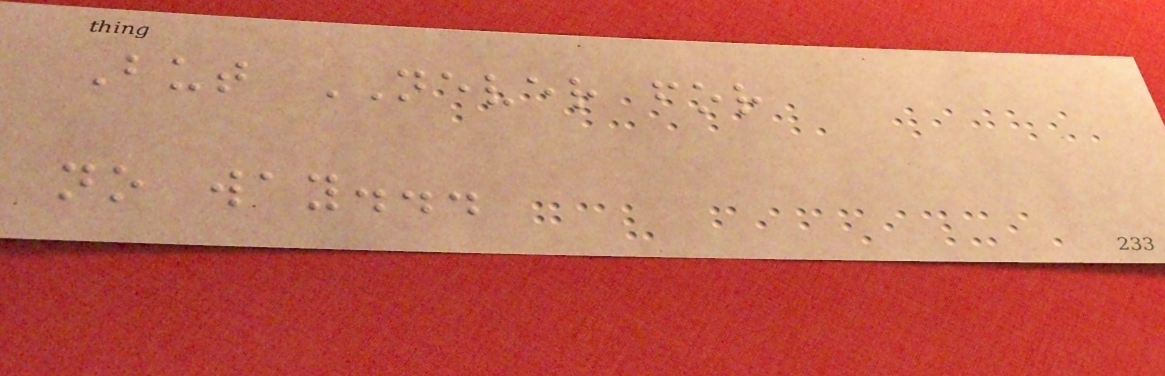But NEVER for
no way...
